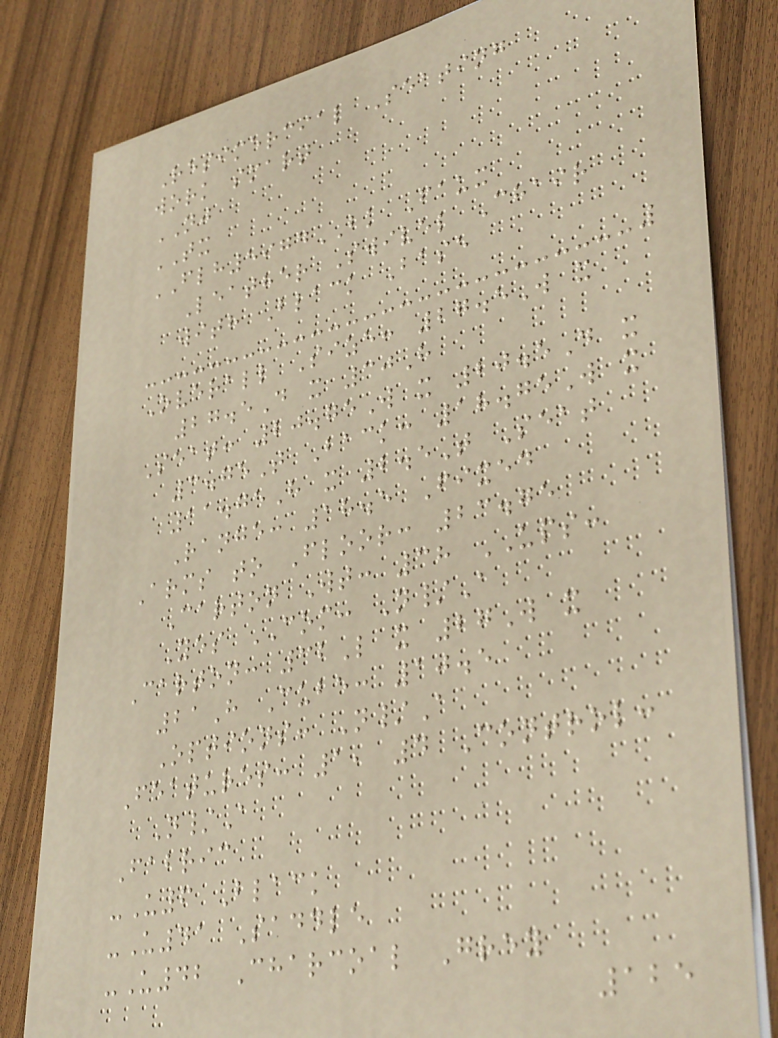Resimercial Seating
work smart
NJ
TX
FLH5974BK Faux
Leather Swivel Chair
with Black Base
Overall Size: 27.5W x
27.5D x 30H
Seat: 20.75W x 20.5D x
3.75T Back: 18.75W x
11.75H x 2.5T Seat
Range: 18.5 Fixed
Arms to Floor: 23.75
Carton Wt: 38 UPS:
Yes COM: N/A
Carton: 32L x 27W x
21H Cube: 10.5
Options: N/A
Features: 1, 4 Control:
N/A
Fabric
-U6 Black
-U41 Saddle
-U42 Charcoal Grey
125
